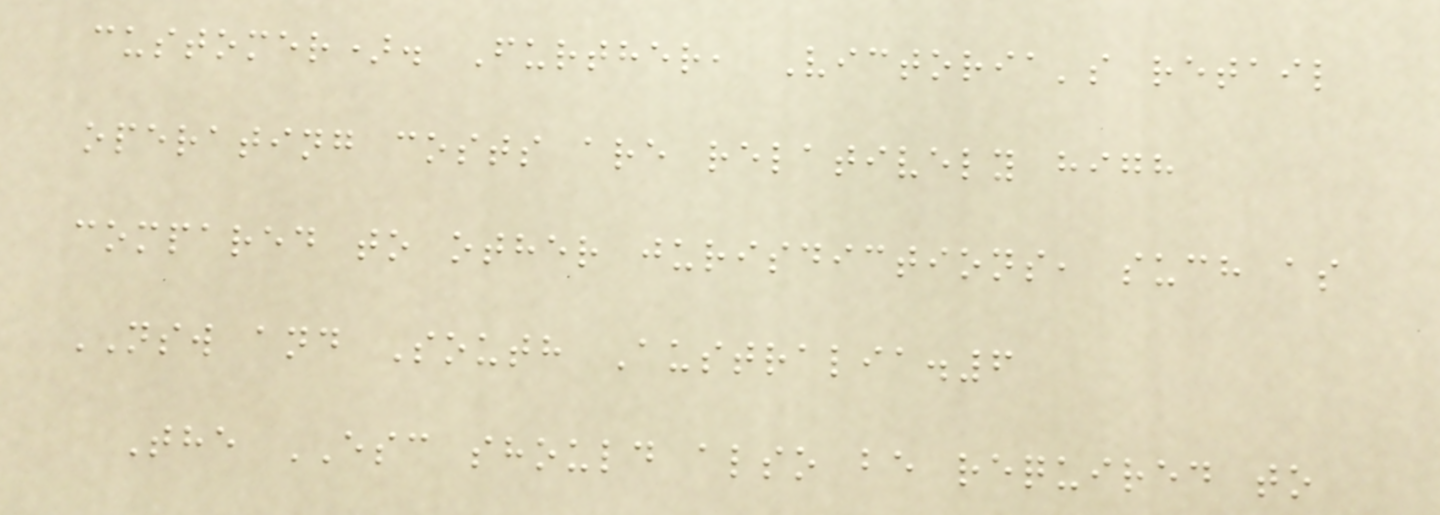customer). Further, Victoria's retail
operating costs are relatively high
compared to other jurisdictions, such as
NSW and South Australia.6
The ESC should also be required to
